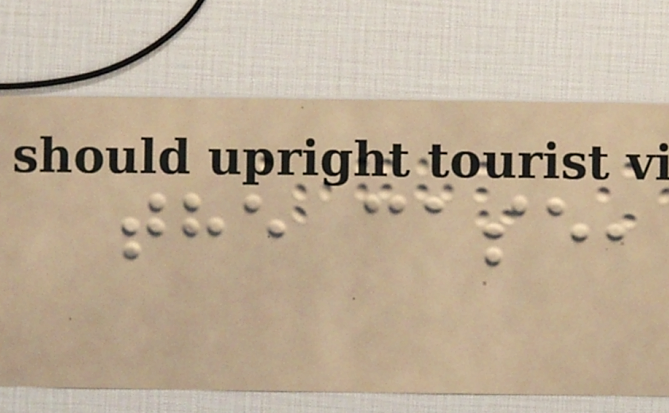the case,
